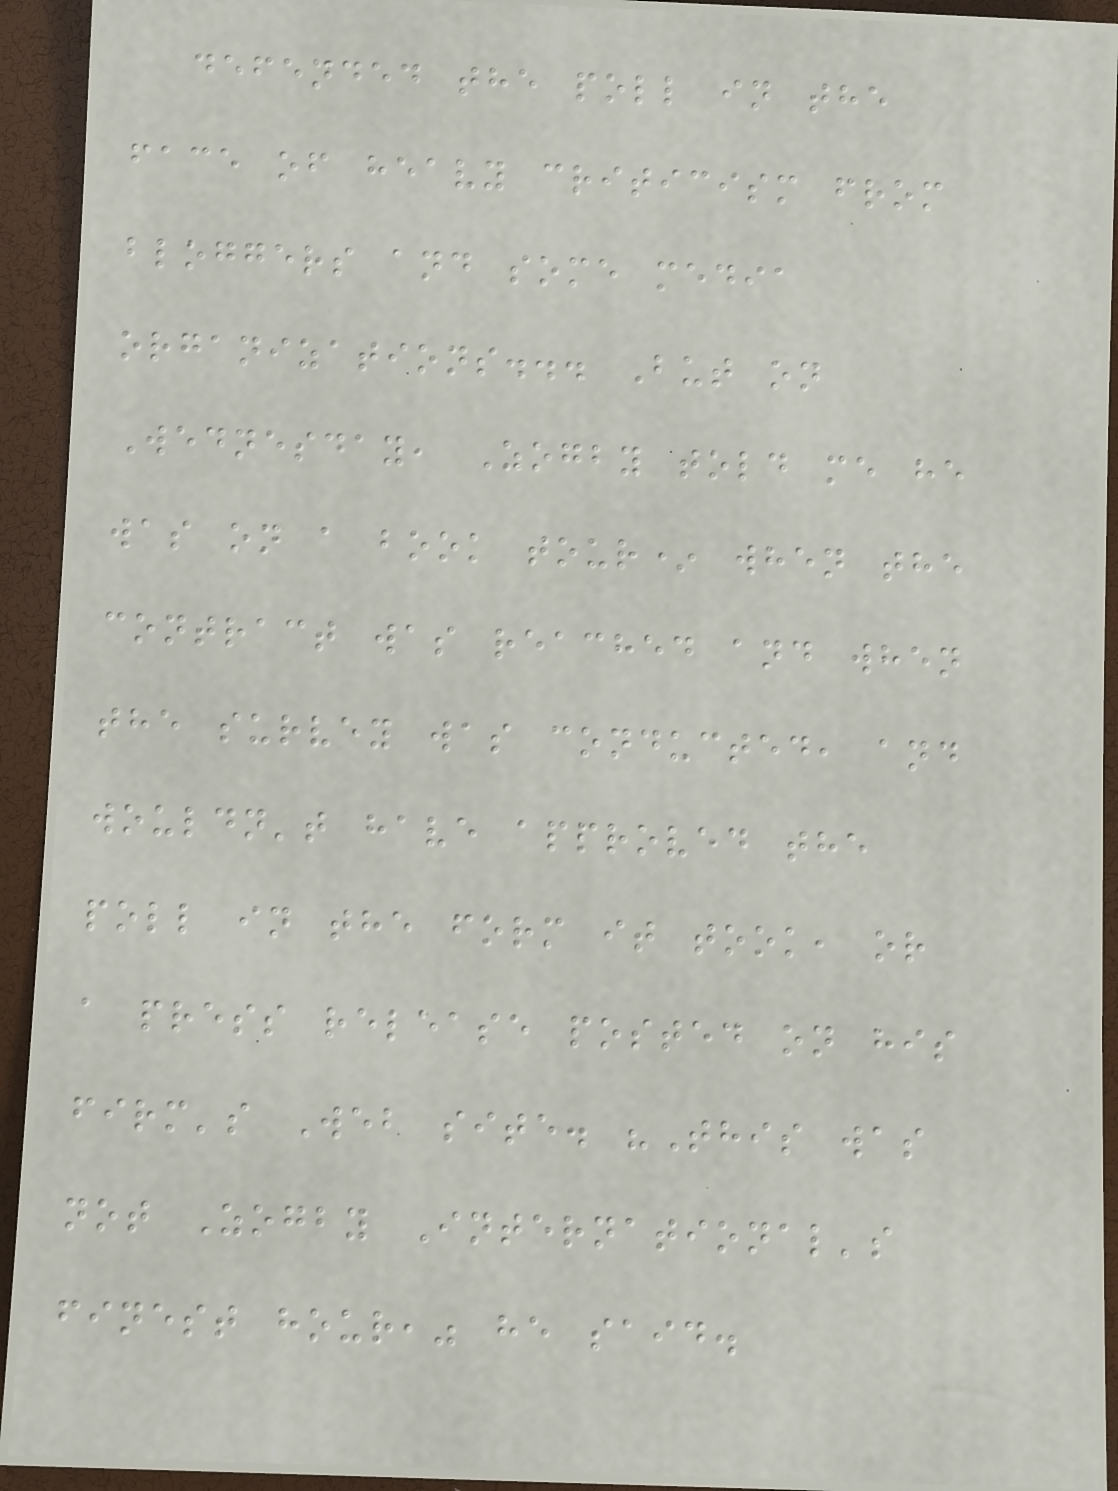defended the poll in the
face of heavy criticism from
bloggers and some media
organizations... But on
Wednesday, Zogby told me he
was on a book tour* when the
contract was reached and when
the survey was conducted, and
wouldn't have approved the
poll in the form it took, or
a press release posted on his
firm's Web site. "This was
not Zogby International's
finest hour," he said.
